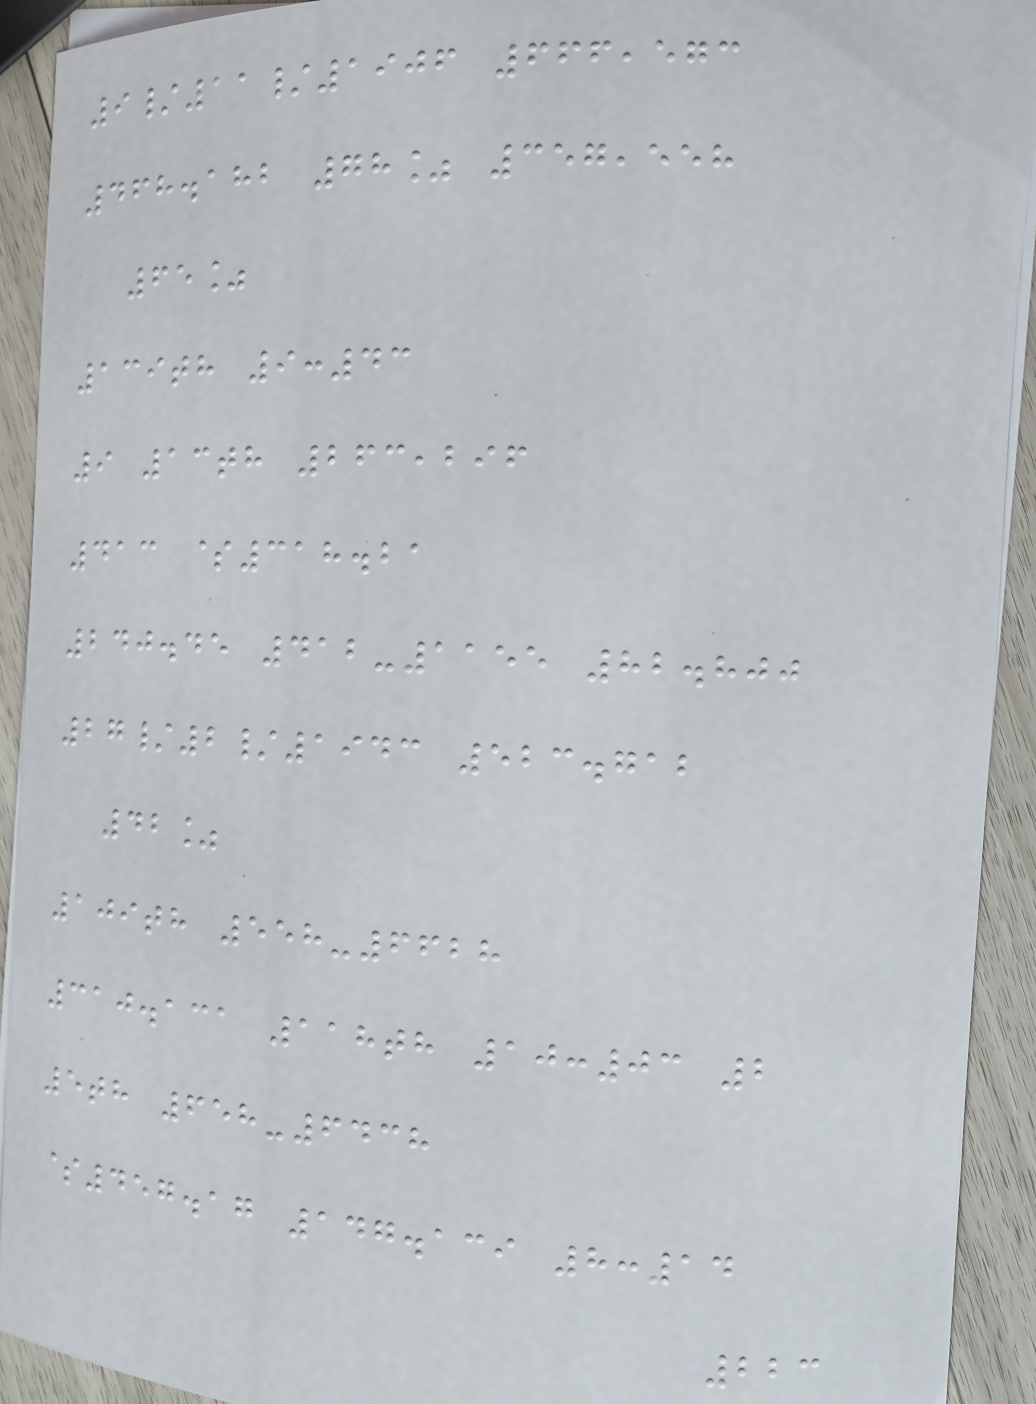9/11/1906 666,573
468.182 78% 357,558
65%
139th 9:43
9 13th 263,296
413 $318.21
240.45 412-1155 82.800
27/2/1943 523.712
42%
109th 558-6628
310.131 118th 10:03 2
5th 658-6438
$457.17 147.139 8:14
223
